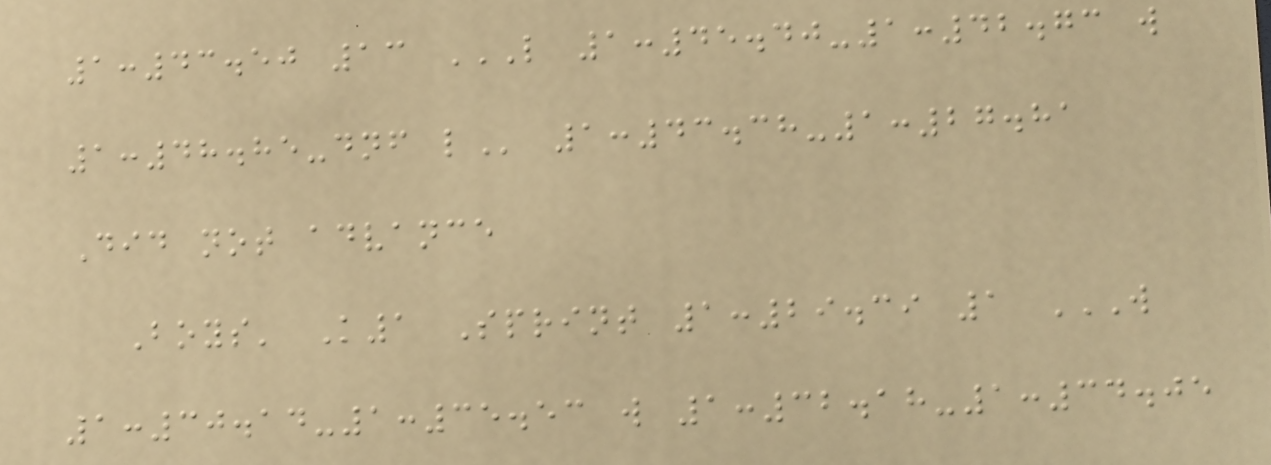1:43.50 13 L 1:45.40-1:42.73 W
1:48.85-DNF L 1:43.38-1:27.81
Did not advance
Boys' K1 Sprint 1:29.39 1 W
1:30.14-1:35.53 W 1:32.18-1:34.05
